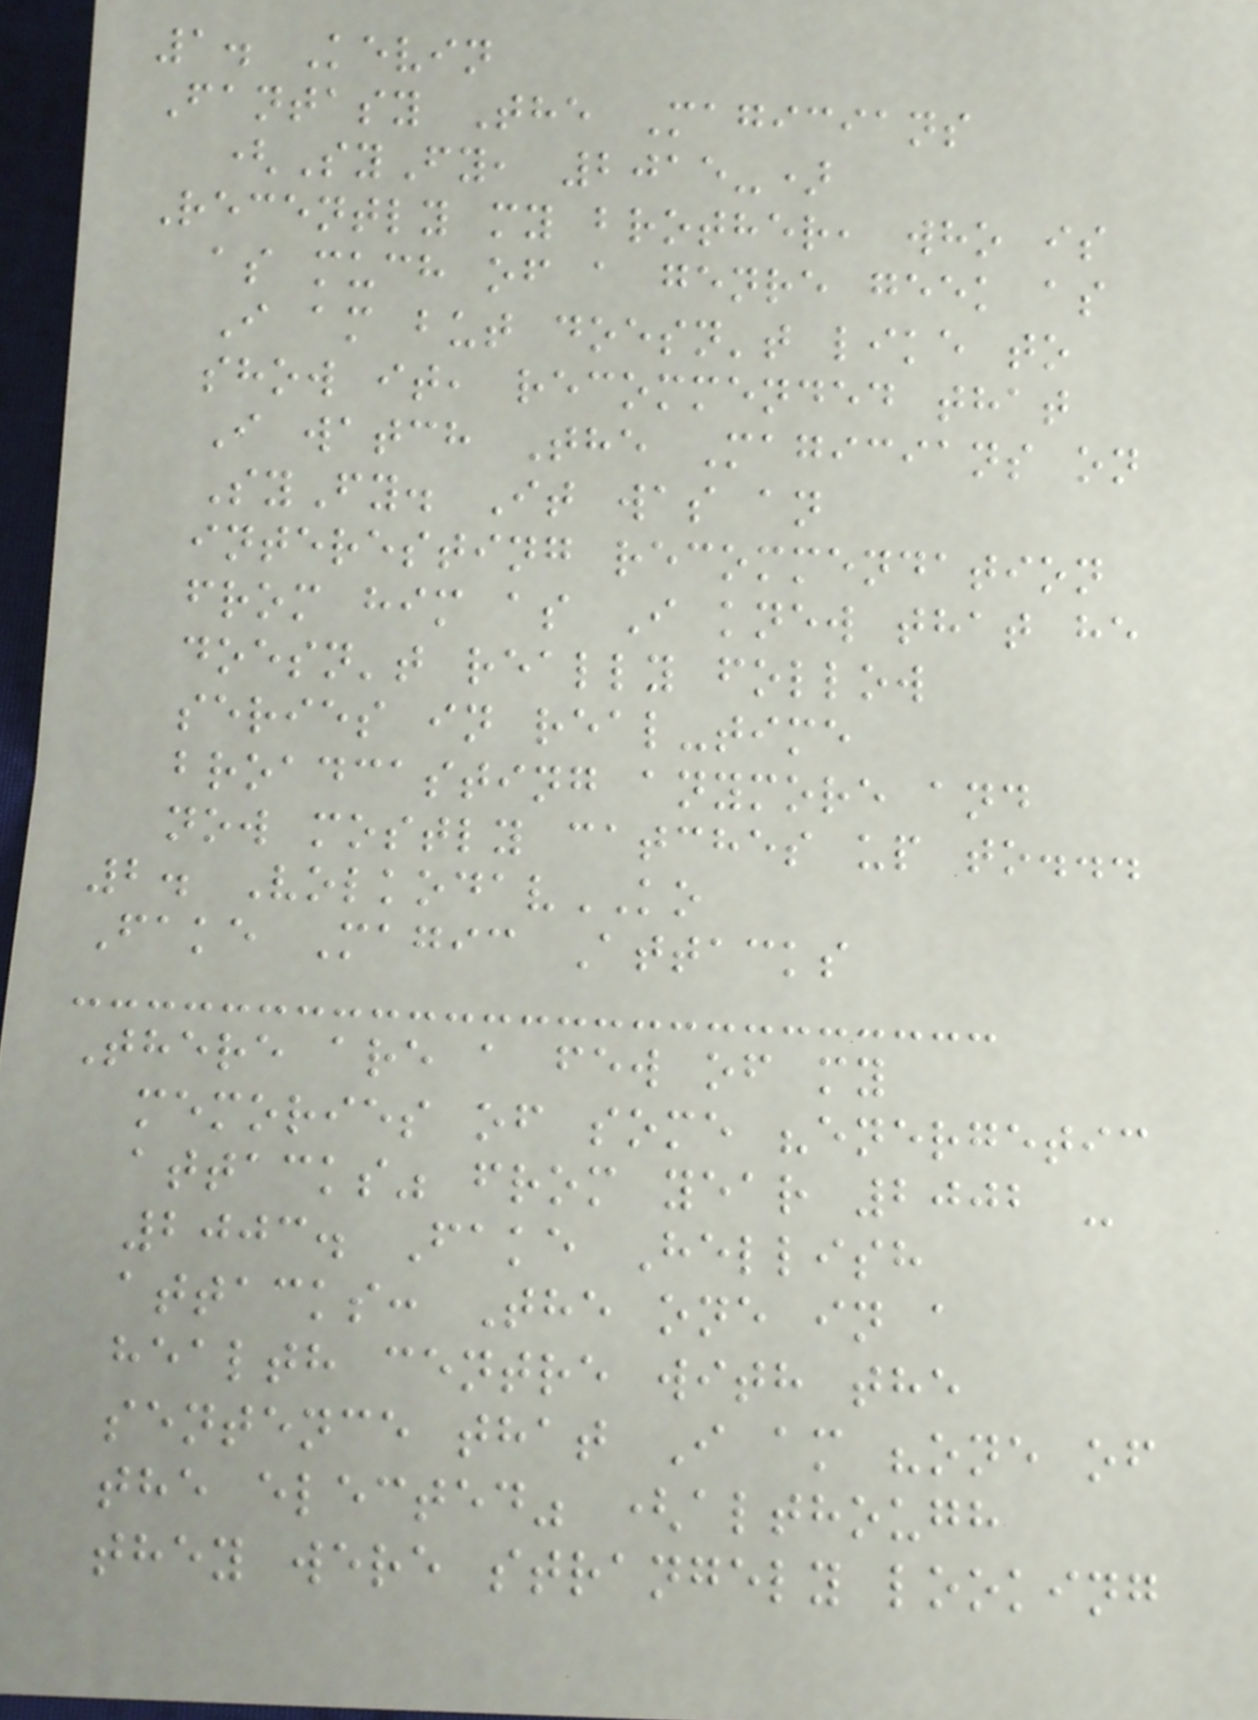1. Kevin
Fantasy The Magicians
(SyFy, 2015-)
Recently my brother, who is
as much of a genre geek as
I am but doesn't like to
show it, recommended that
I watch The Magicians on
SyFy. It was an
interesting recommendation
from him as I knew that he
doesn't really follow
series in real-time
broadcasting anymore and
now mostly catches up to...
2. VolkodavKO
Fake Magic Attacks
There are a few of my
memories of some "energetic
attacks" from year 2002 -
2003. Fake Hellish
attacks: The one in a
health centre with the
sentence that I am "one of
the elected" (although
they were strangely looking
